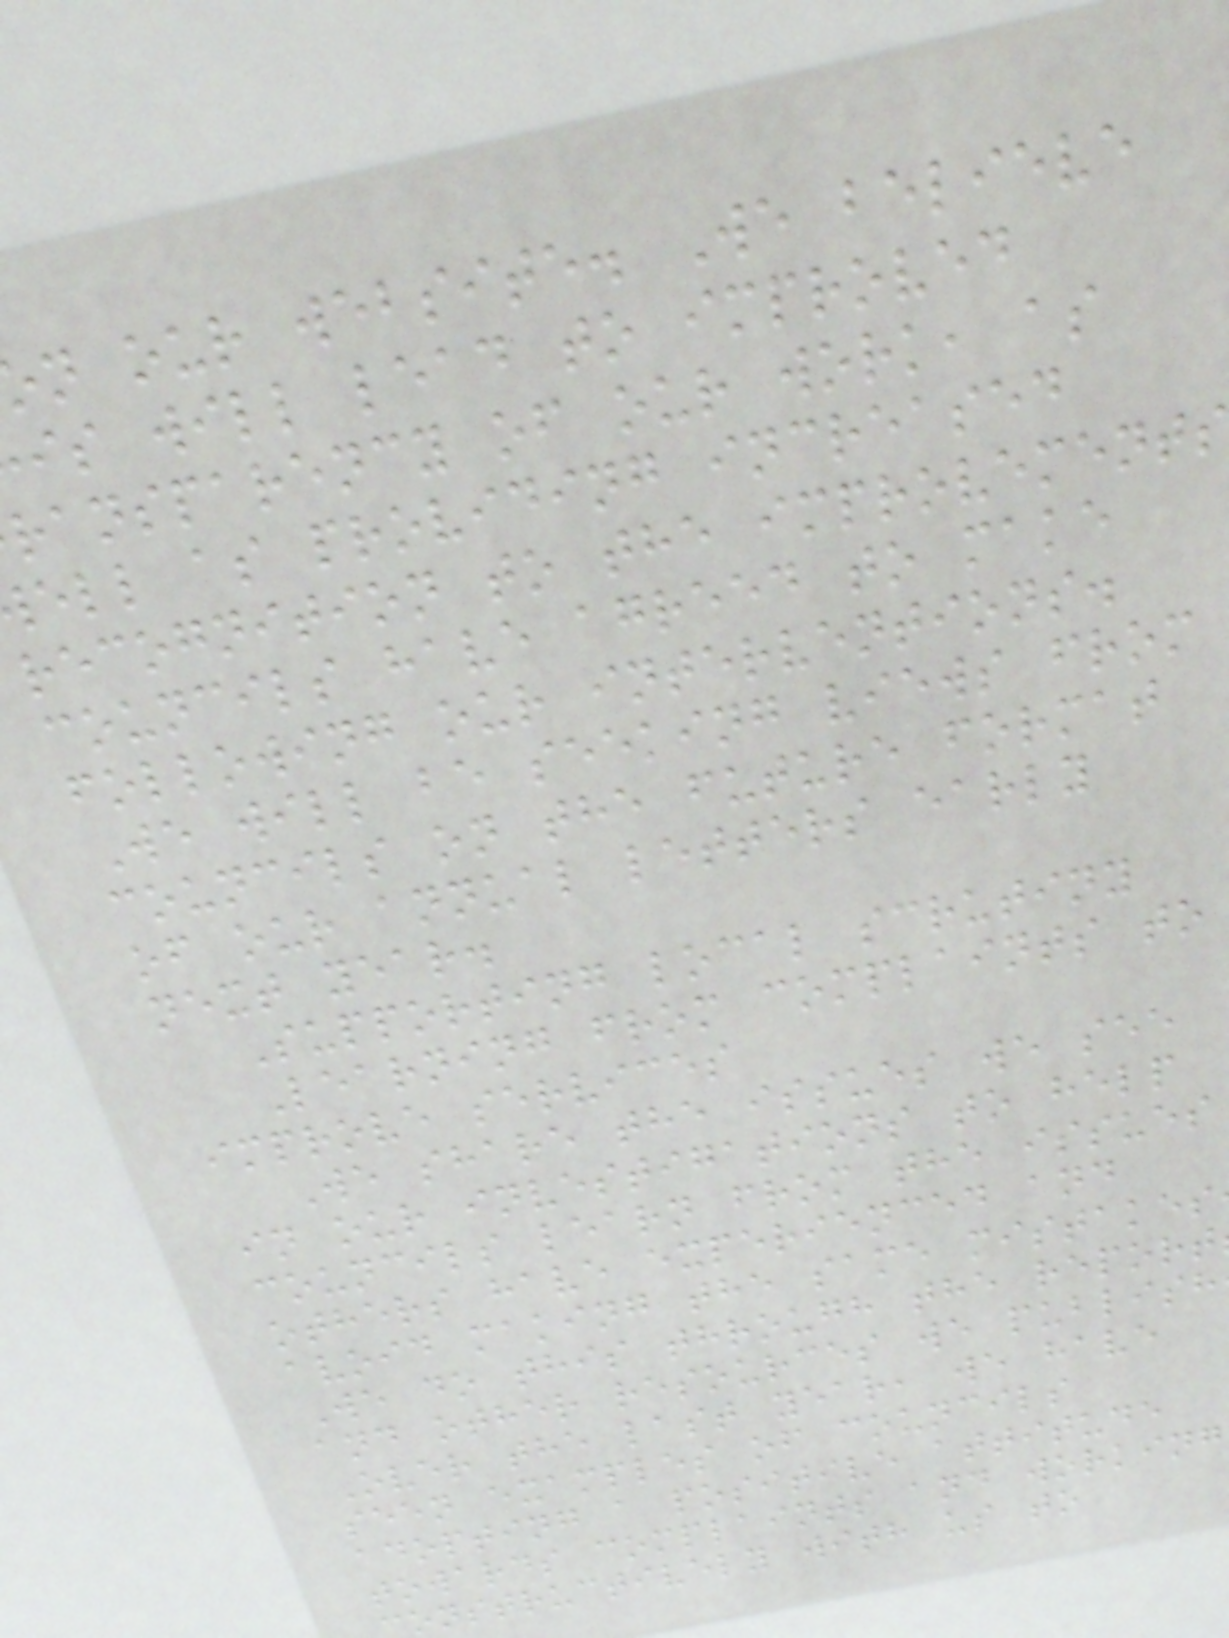n our website. We believe
is will lead to improved
ransparency of our work, as
ell as providing increased
recognition to the improvements
councils have agreed to make
following our interventions.
We will be seeking views from
councils on the future format
of our annual letters early
next year.
Supporting local scrutiny
Learning from complaints to
improve services
We share the issues we see
in our investigations to help
councils learn from the issues
others have experienced and
avoid making the same mistakes
We do this through the report
and other resources we publish
Over the last year, we have
seen examples of councils
adopting a positive attitude
towards complaints and working
onstructively with us to
